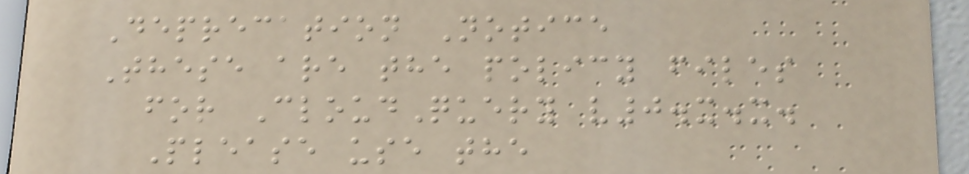Deprecation Notice
These are the policy files
for CloudQuery v0.x.x.
Please use the
